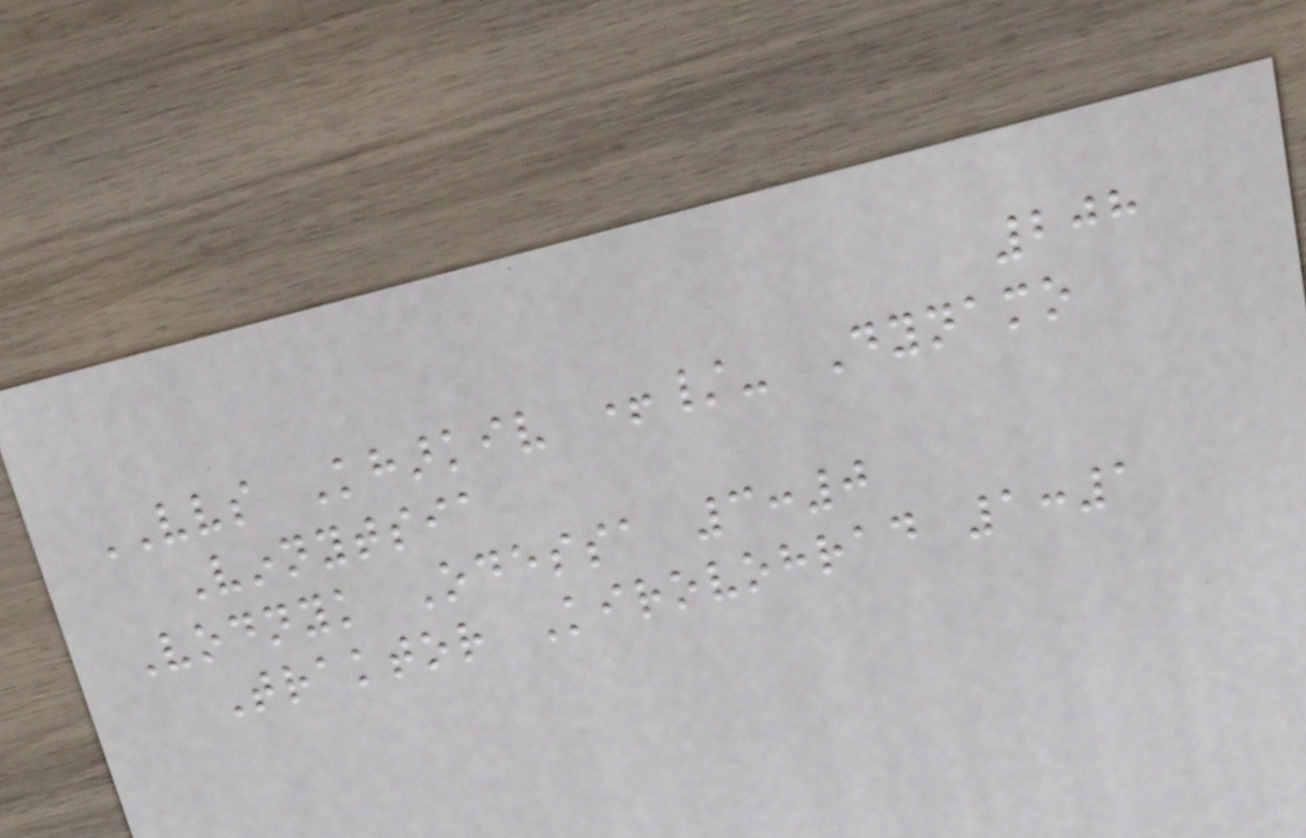208
VVS Kharkiv +/- Dynamo
Vinnytsia
Vodnyk Odessa 3:0
Traktor Kirovohrad 1:1
